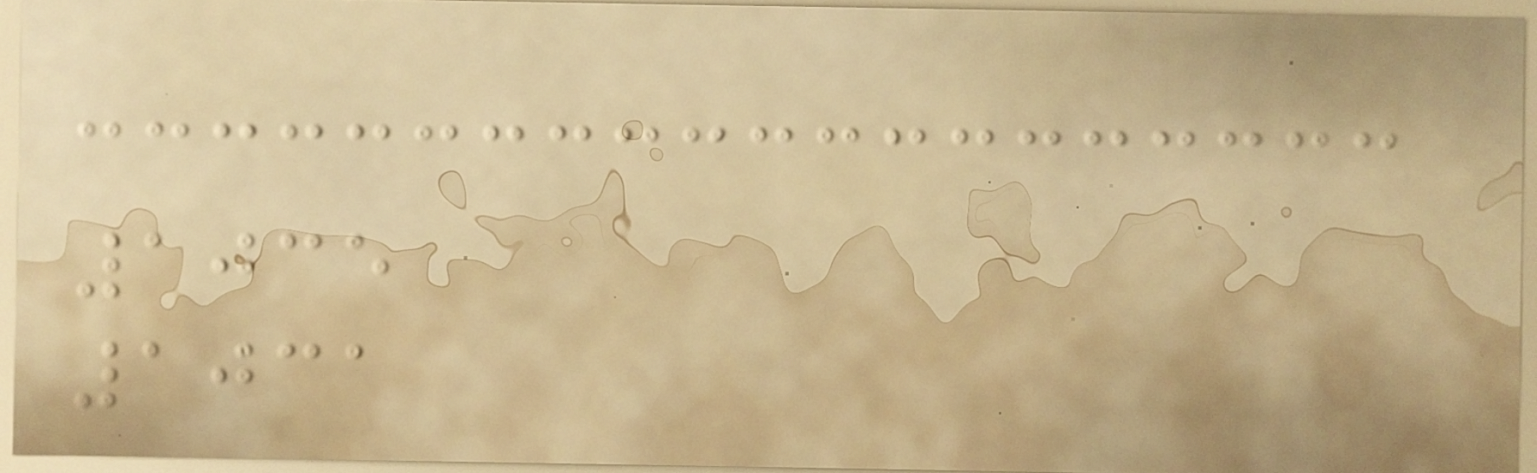1035
1031
